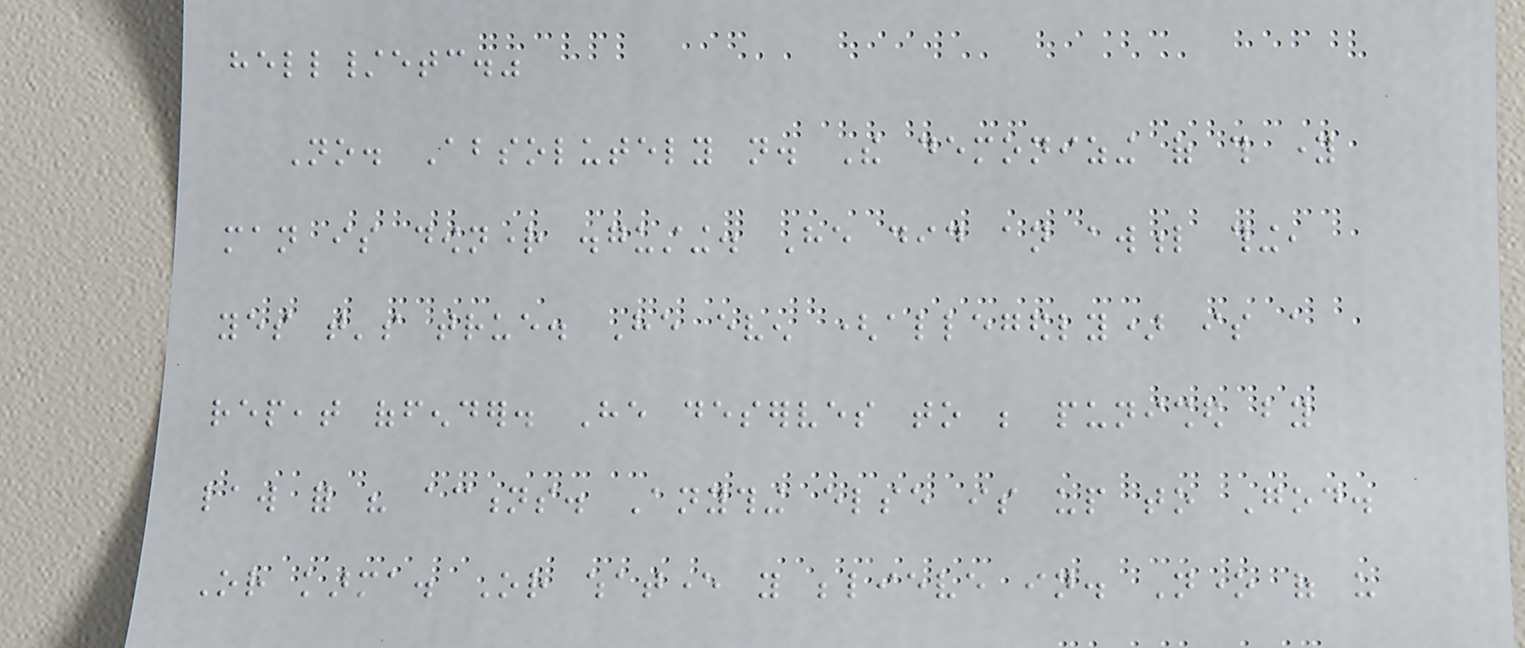hell/etc."
No. Absolutely not. The demonizing of this young
man is downright disgusting. He did an awful thing,
yes that's true. He even (allegedly) is a
repeat offender. He deserves to be punished by
law for his actions. Anything else is up to God.
Or karma. Or whatever you believe in. None of us
